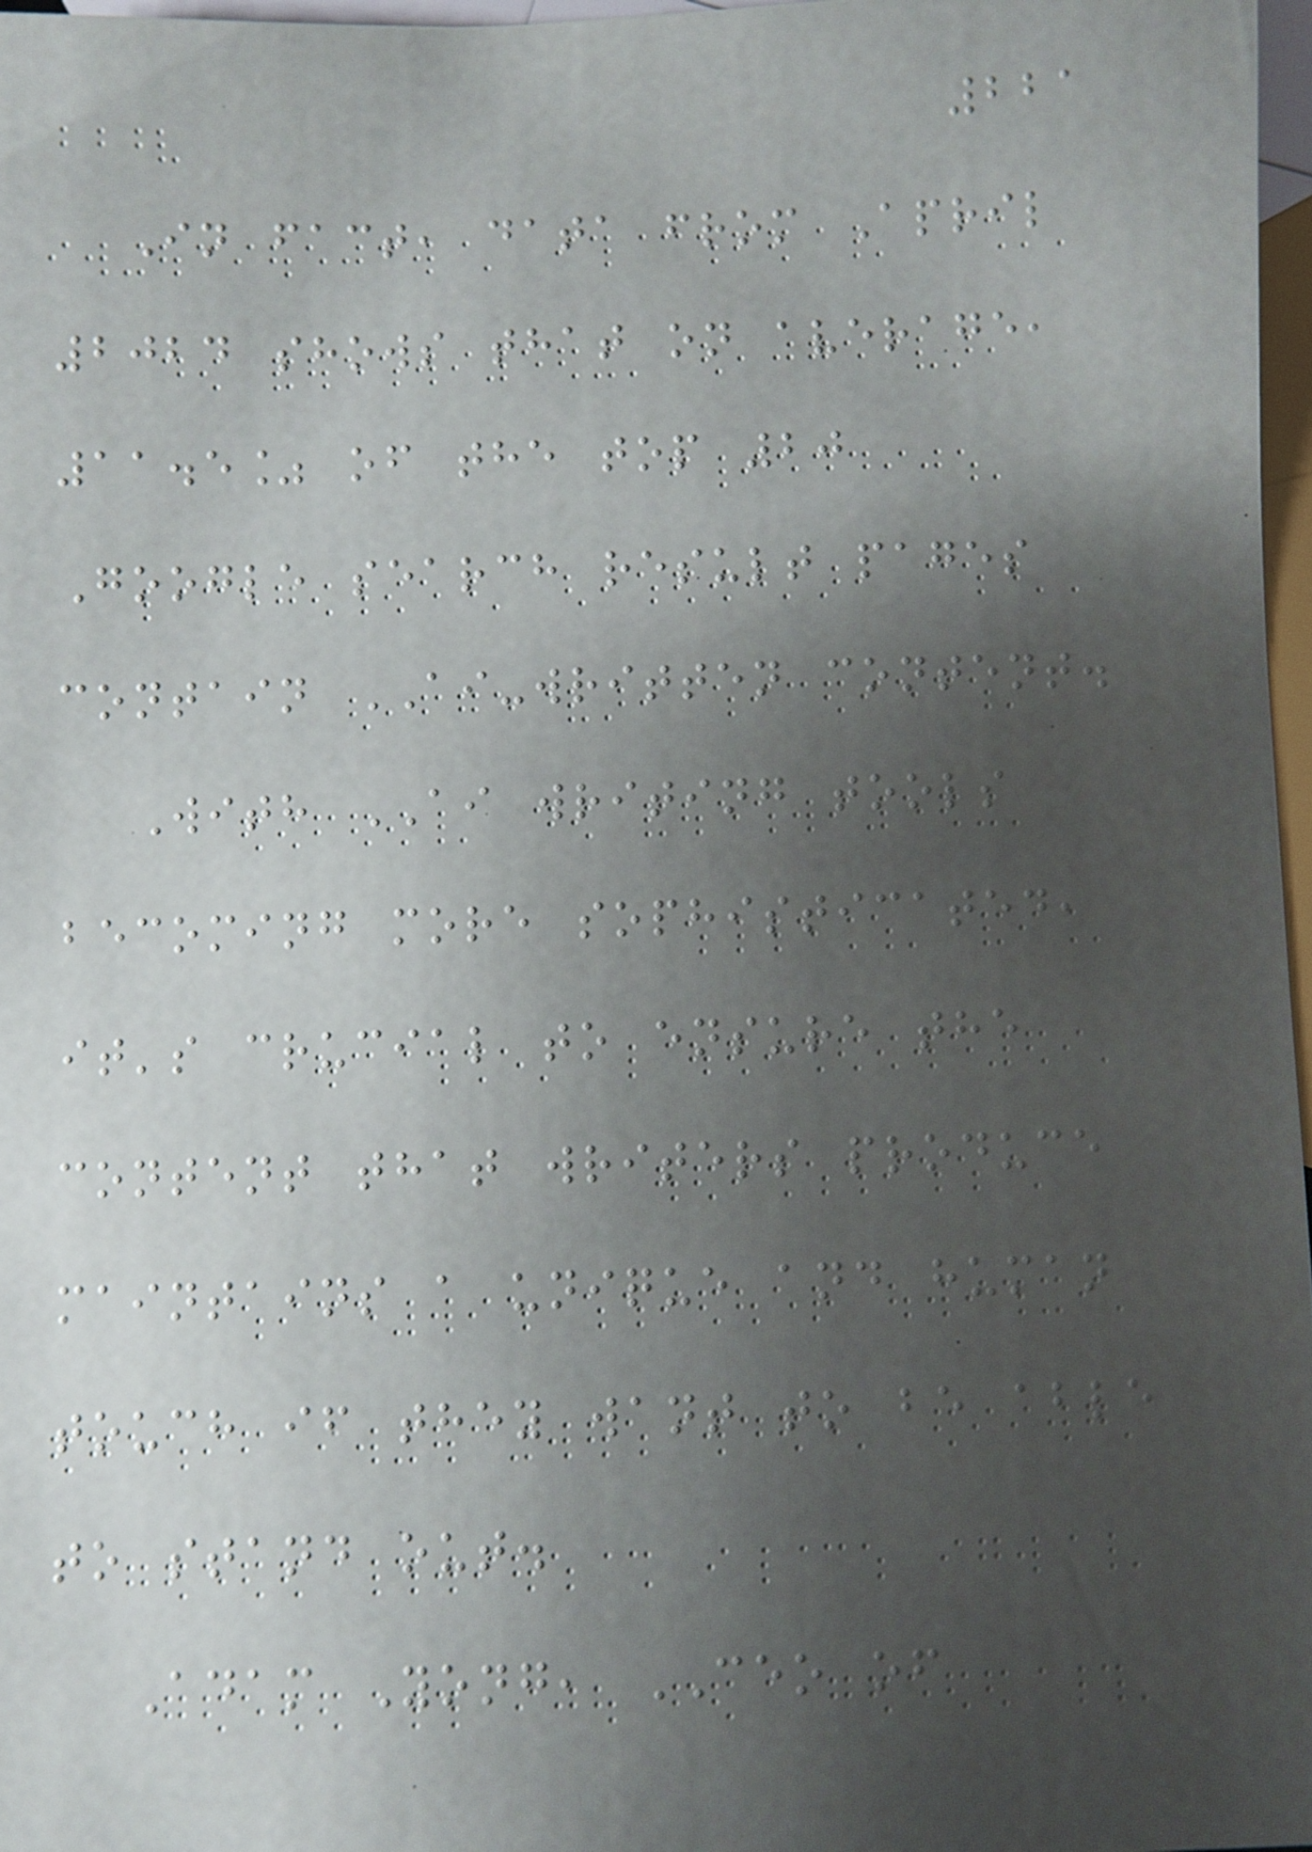221
In fact, data from April
2024 shows that on average,
11.5% of the top 20
Google search result pages
contain AI-written content.
With AI writing tools
becoming more sophisticated,
it's crucial to ensure the
content that writers produce
maintains a unique and human
touch if they want to be able
to stand out.
Adam Yong, CEO of
